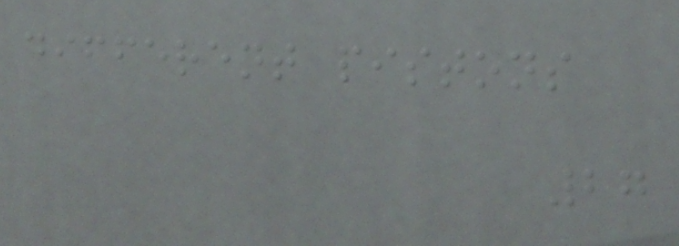different pistons
27
